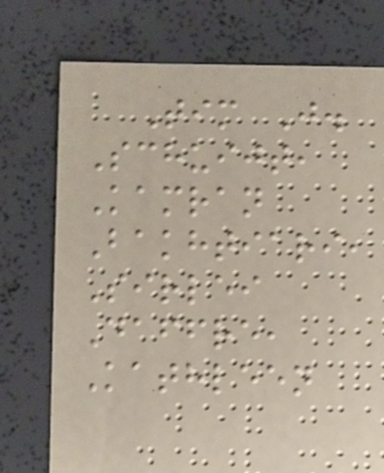Tim J.
Schuijt,
Kamran
Bakhtiari,
Sirlei
Daffre,
Kathleen
